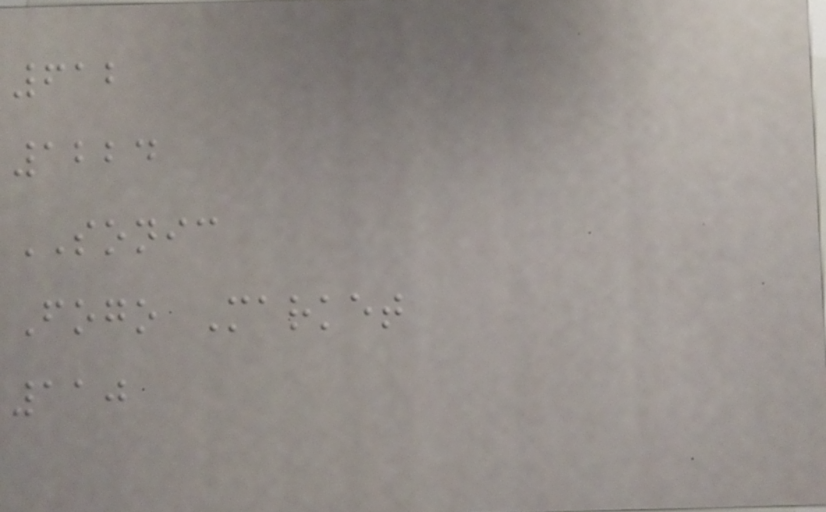612
1224
SONIC
Fogo Market
110
